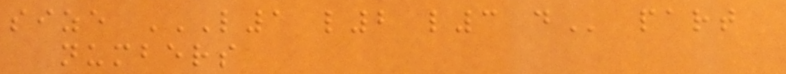size L1 L2 L3 D part
numbers
